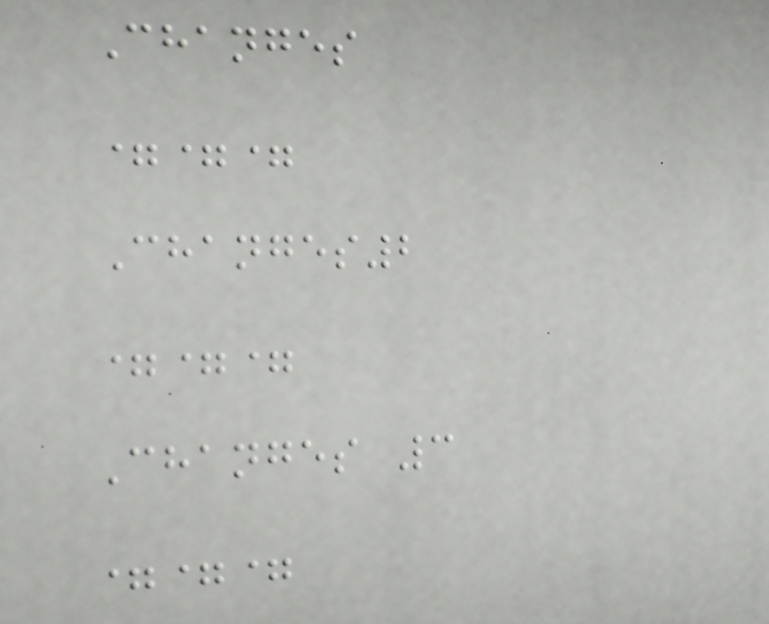Changes
===
Changes2
===
Changes 3
===
